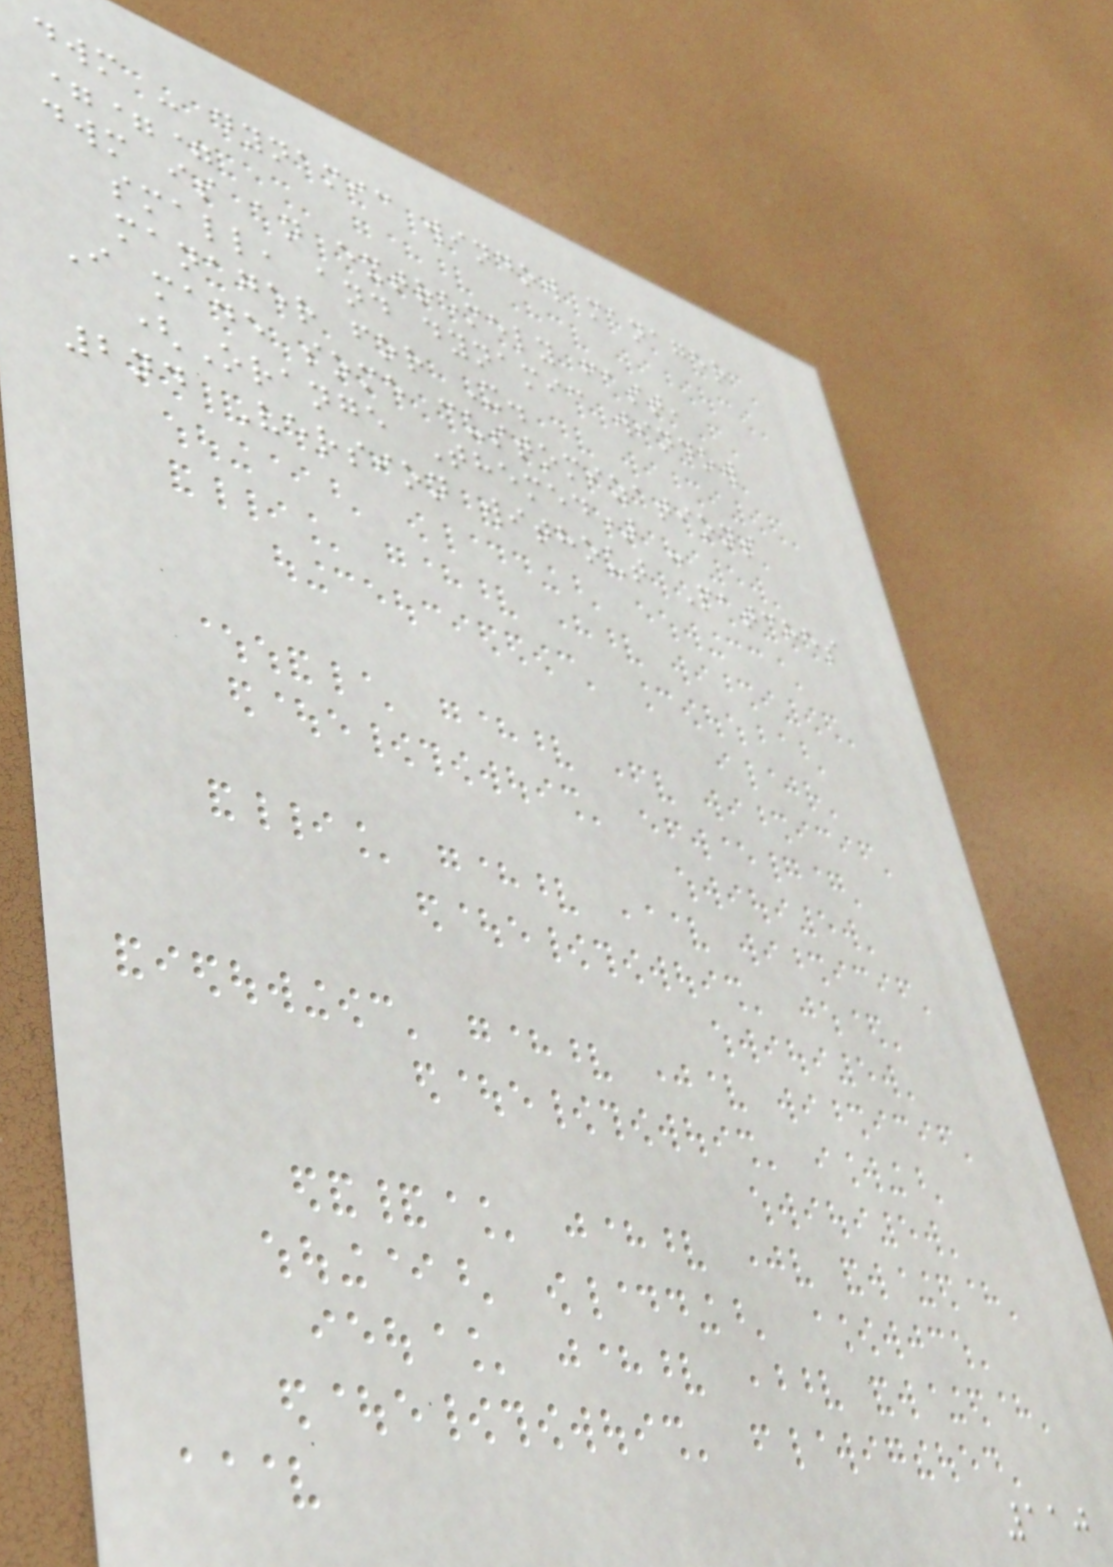dwm - dynamic window manager
===
dwm is an extremely fast,
small, and dynamic window
manager for X.
I made some customizations
(Orange Themed) -
2nd Version without Patches
110
